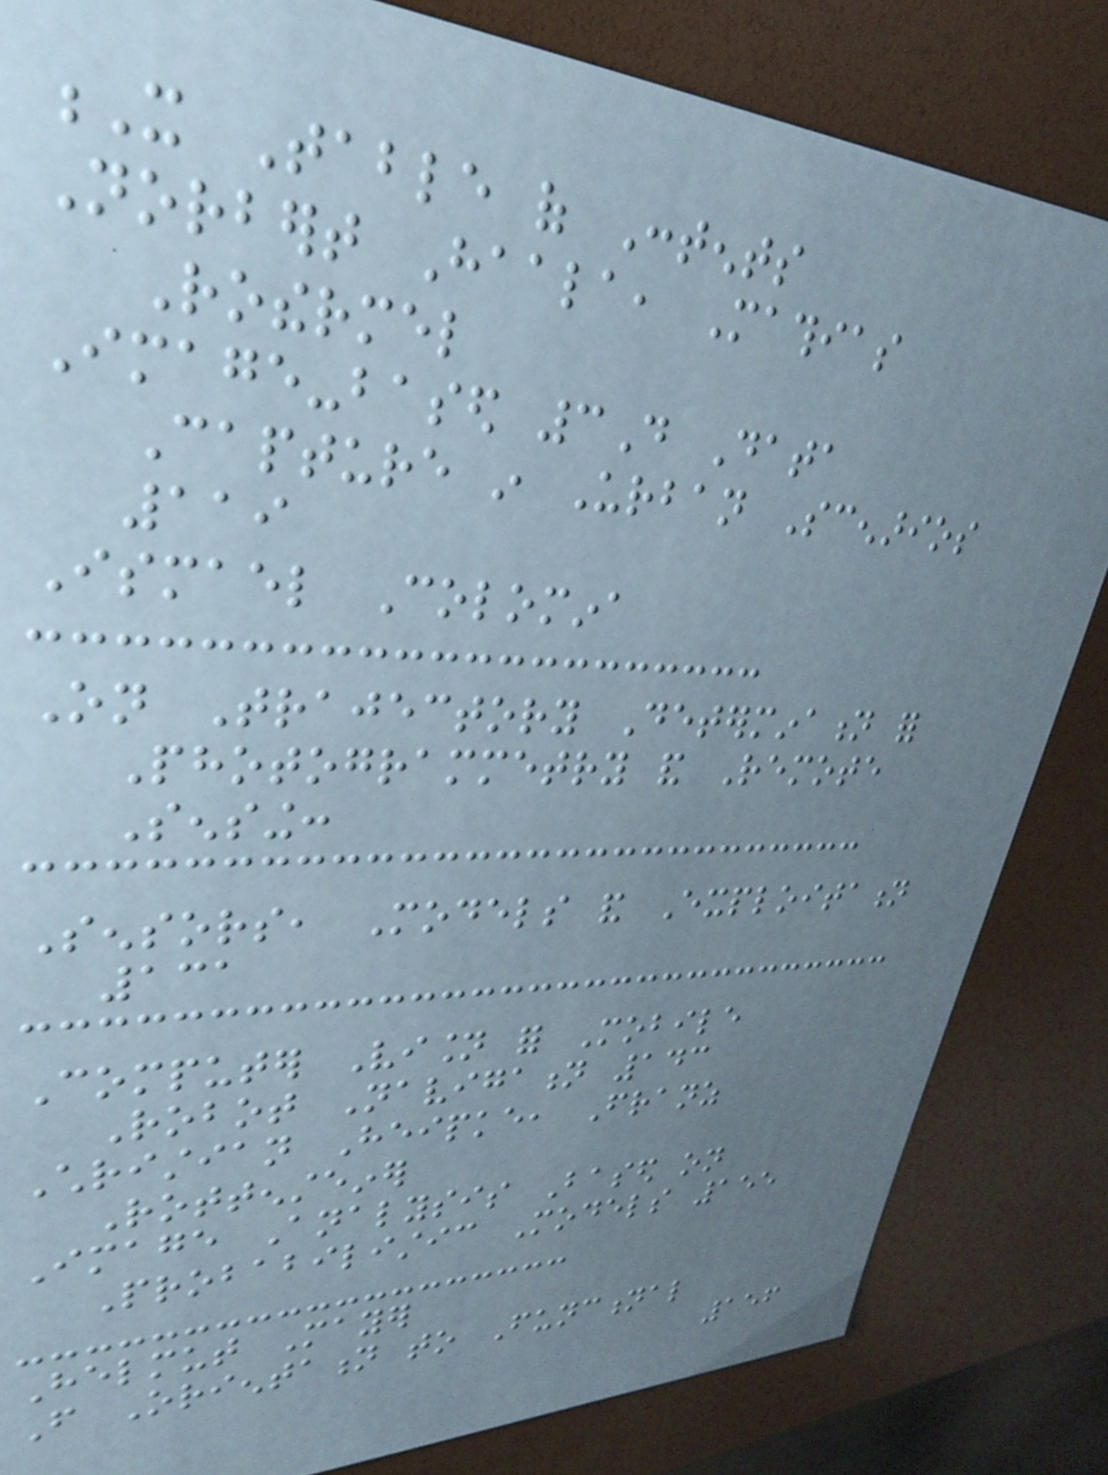X Table of Contents
Norbert Haala, Mathias
Rothermel
Image-based 3D Data
Capture in Urban Scenarios
119
Ismael Colomina
On Trajectory Determination for
Photogrammetry and Remote
Sensing:
Sensors, Models and Exploitation
131
Computer Vision for Mobile
Robot Navigation 143
Christian Heipke, Franz
Rottensteiner
Image Analysis Based on
Probabilistic Models 155
Helmut Mayer
From Orientation to Functional
156
